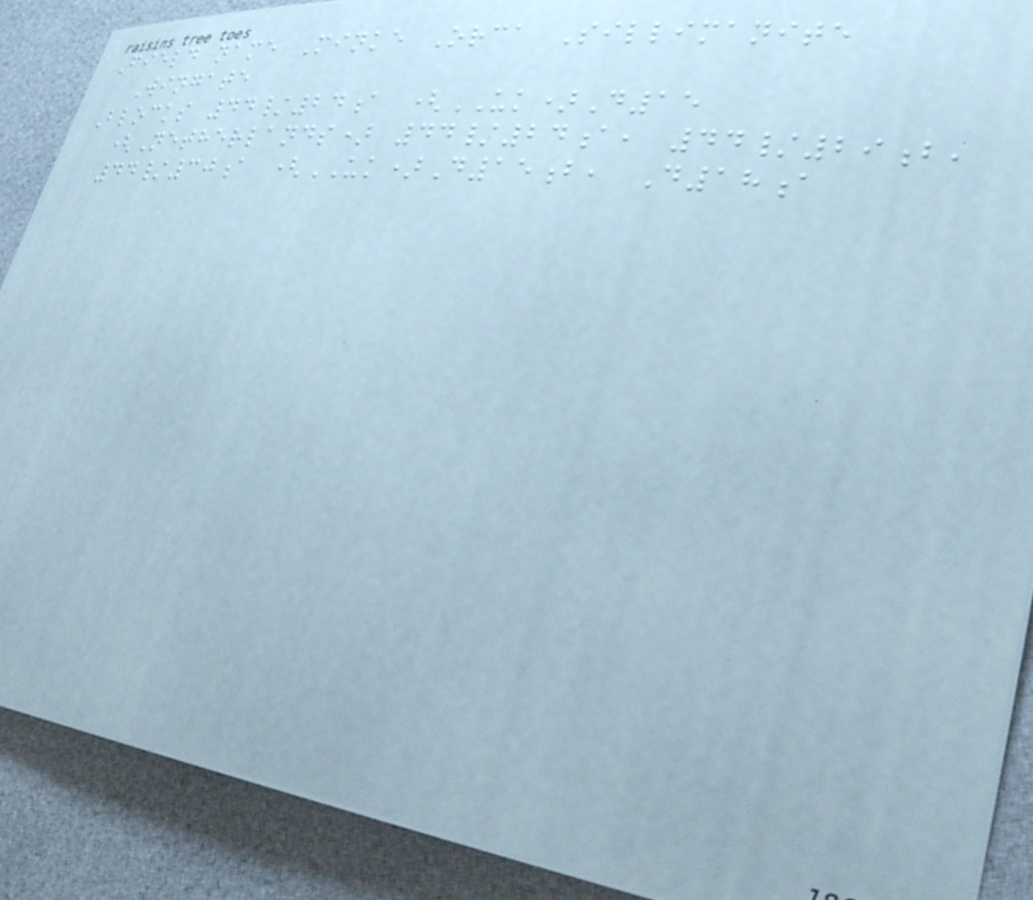Field name Minke Orca Sillimanite
Wingate
Blocks 44/24a (UK)D15
(Netherlands) 44/24a, 44/29b,
44/30a (UK)D15b, D18a
